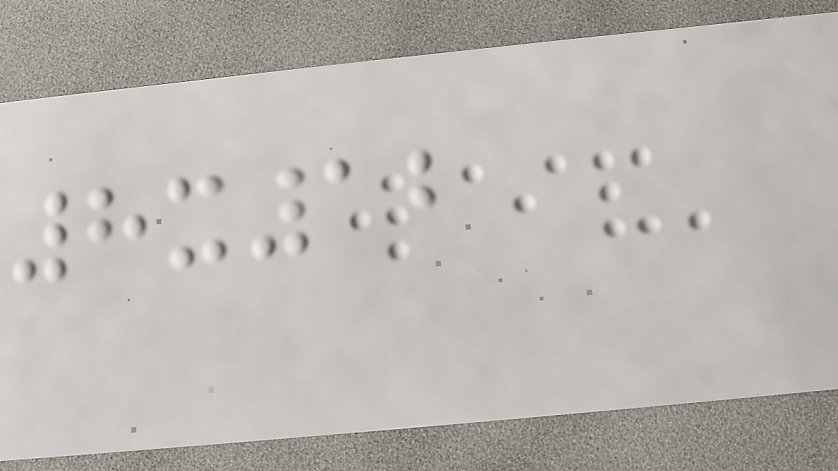8x12
